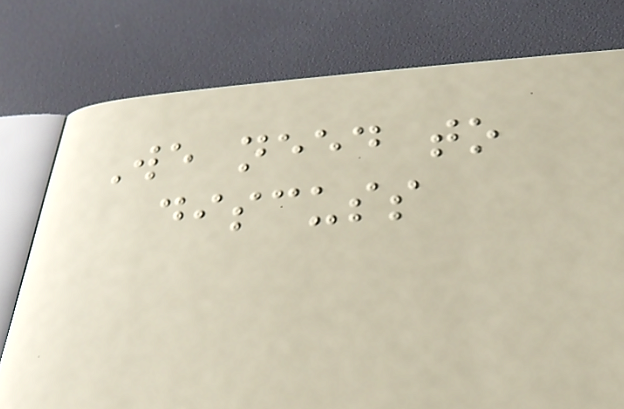We need to
discuss
